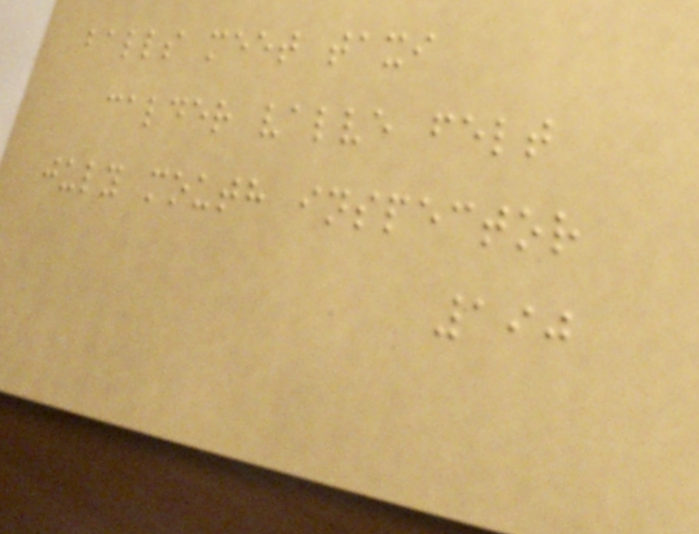balls meet taxi
calder valve felt
july mouth inspector
190
